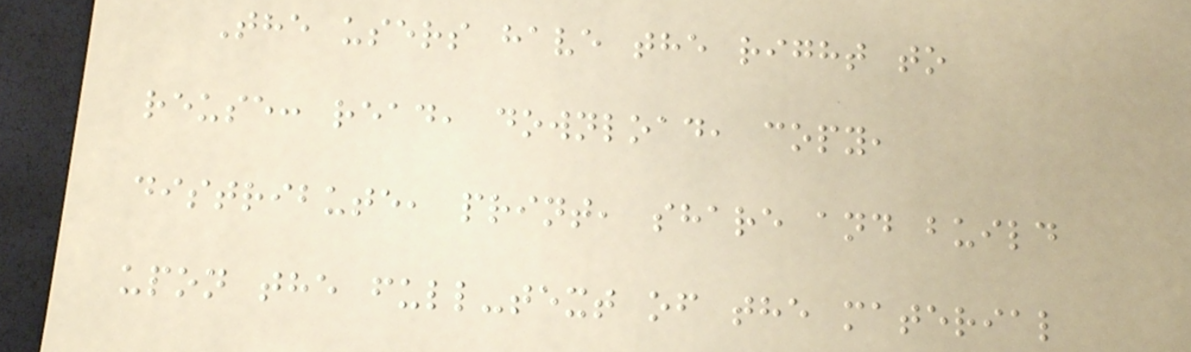The users have the right to
reuse: read, download, copy,
distribute, print, share and build
upon the full-text of the material
